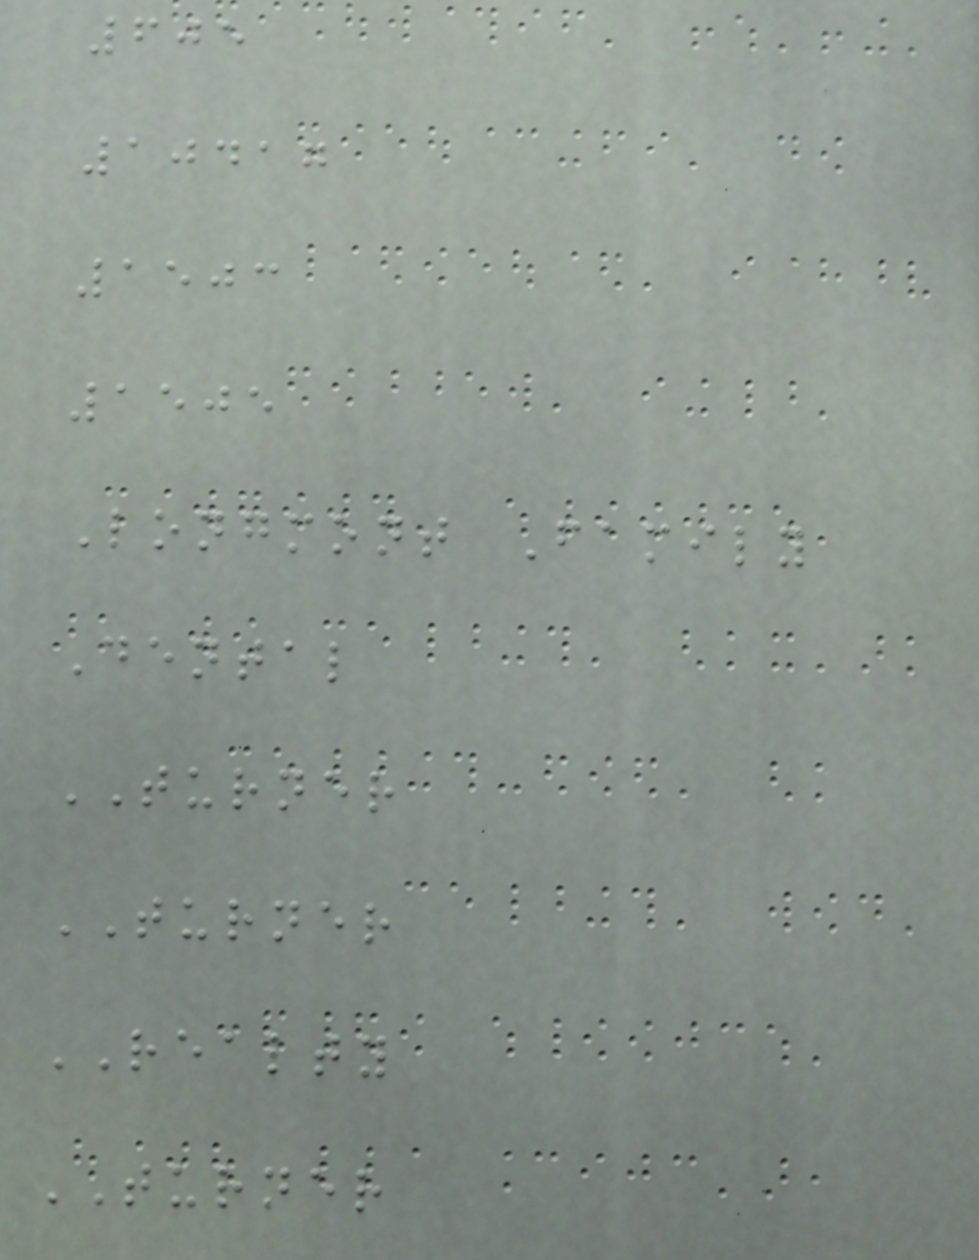605
10417
1503
1505
Longmont Family
Dental
TURNER
TURNER
REALTY
TURNER
